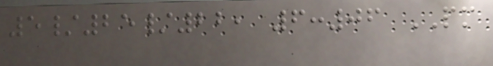5/25/22, 6:06 PM
